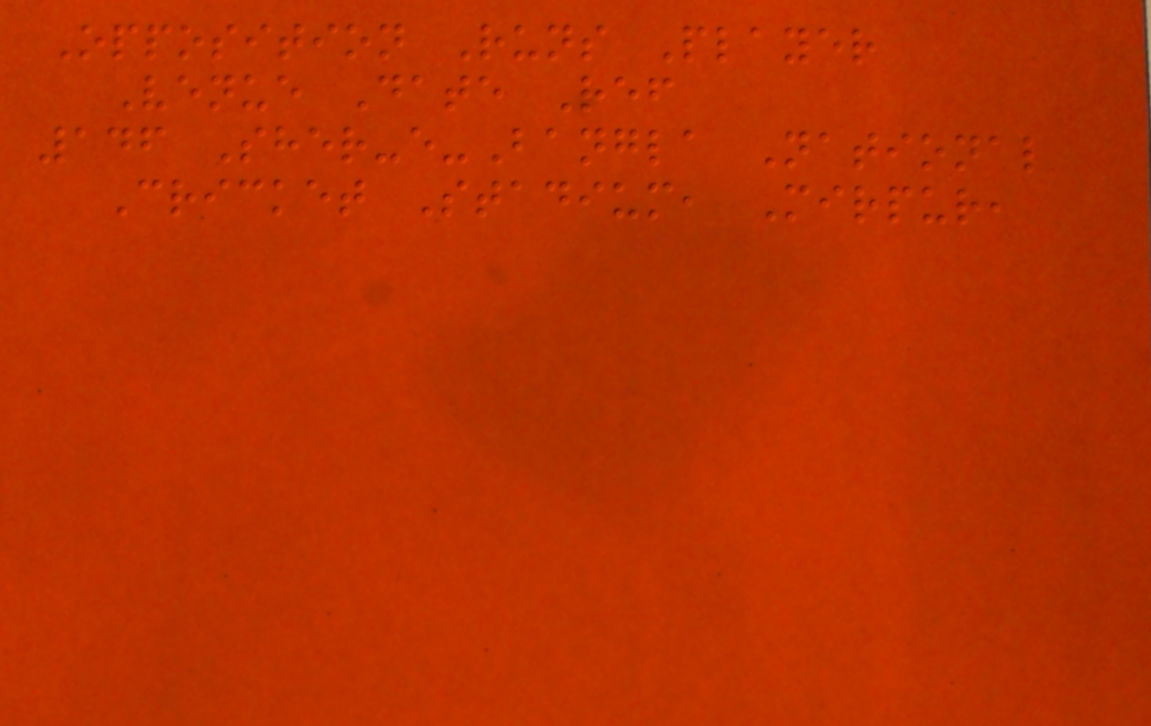Opposition Runs Player
Venue Date Ref
146 Sher-e-Bangla National
Cricket Stadium, Mirpur,
